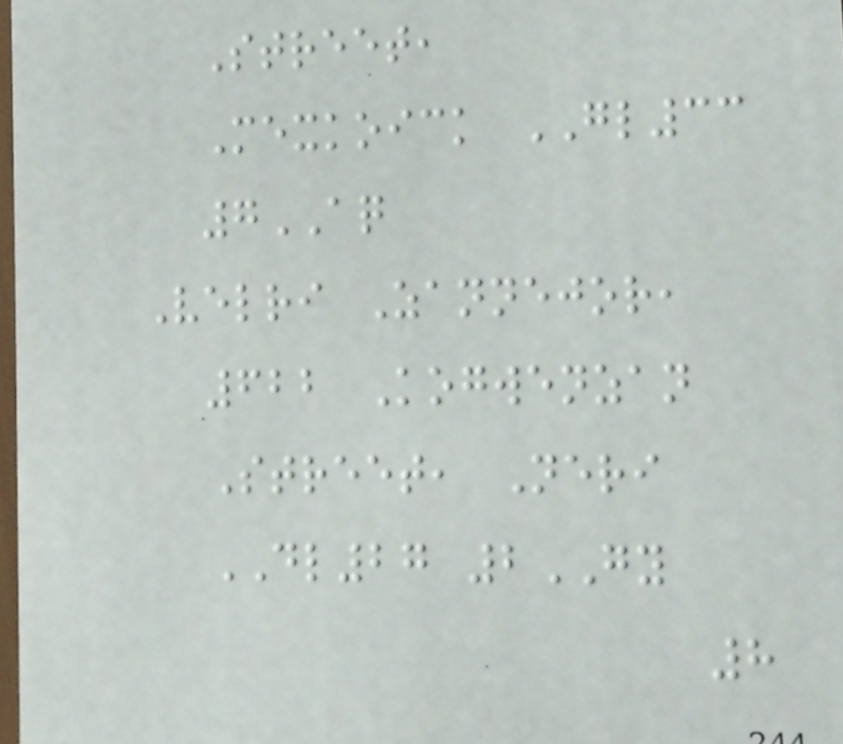Street,
Mexkoick GL33
7AQ
Velri Zannejor,
622 Kogwenzan
Street, Neri
DL27 2GY
8
